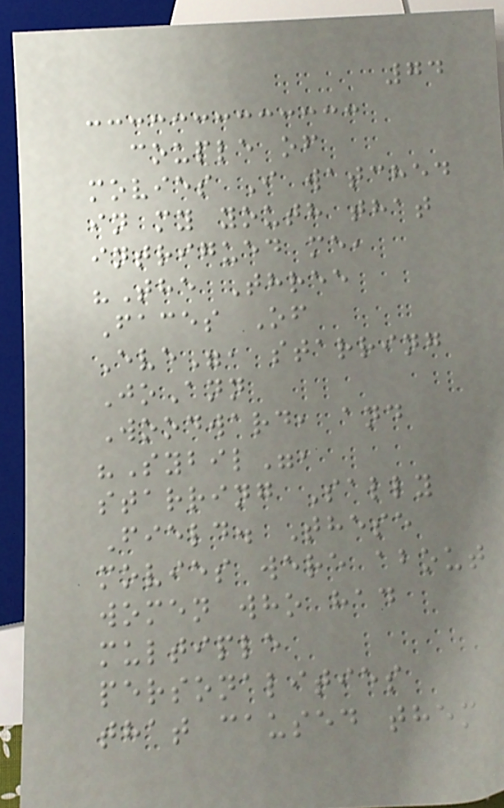74
couple of
movies I watched
in my youth that
intrigued me,
"The Three
Faces Of
Eve", starring
JoAnn
Woodward, and
"Sybil",
starring Sally
Field. These
movies were about
women who had
multiple
personalities
that caused them
